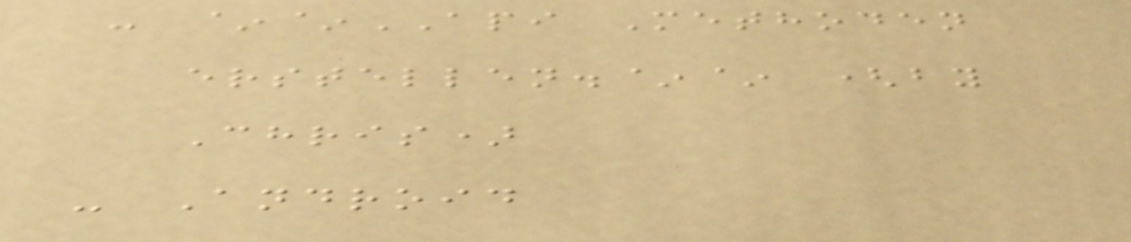- ~~API Methoden
erstellen.~~ (by
Chris)
- Android
